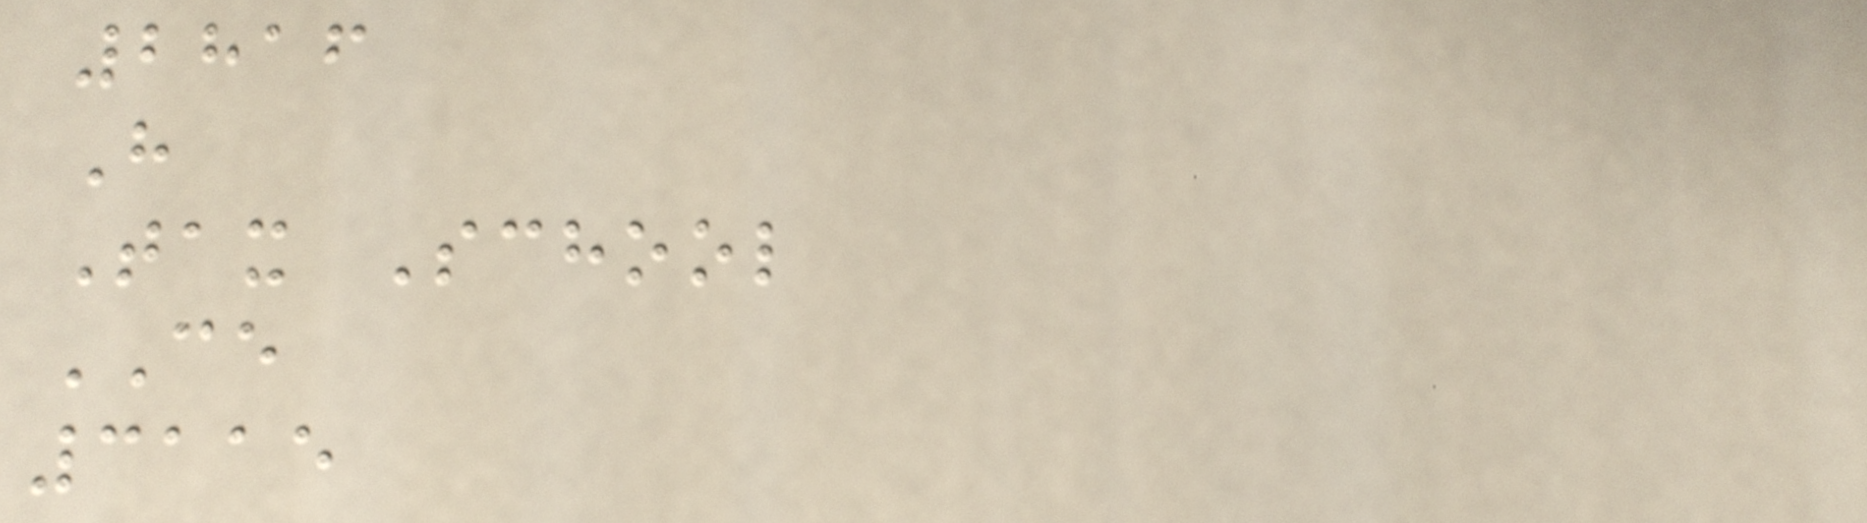2816
H
Tax School
CE
3115
